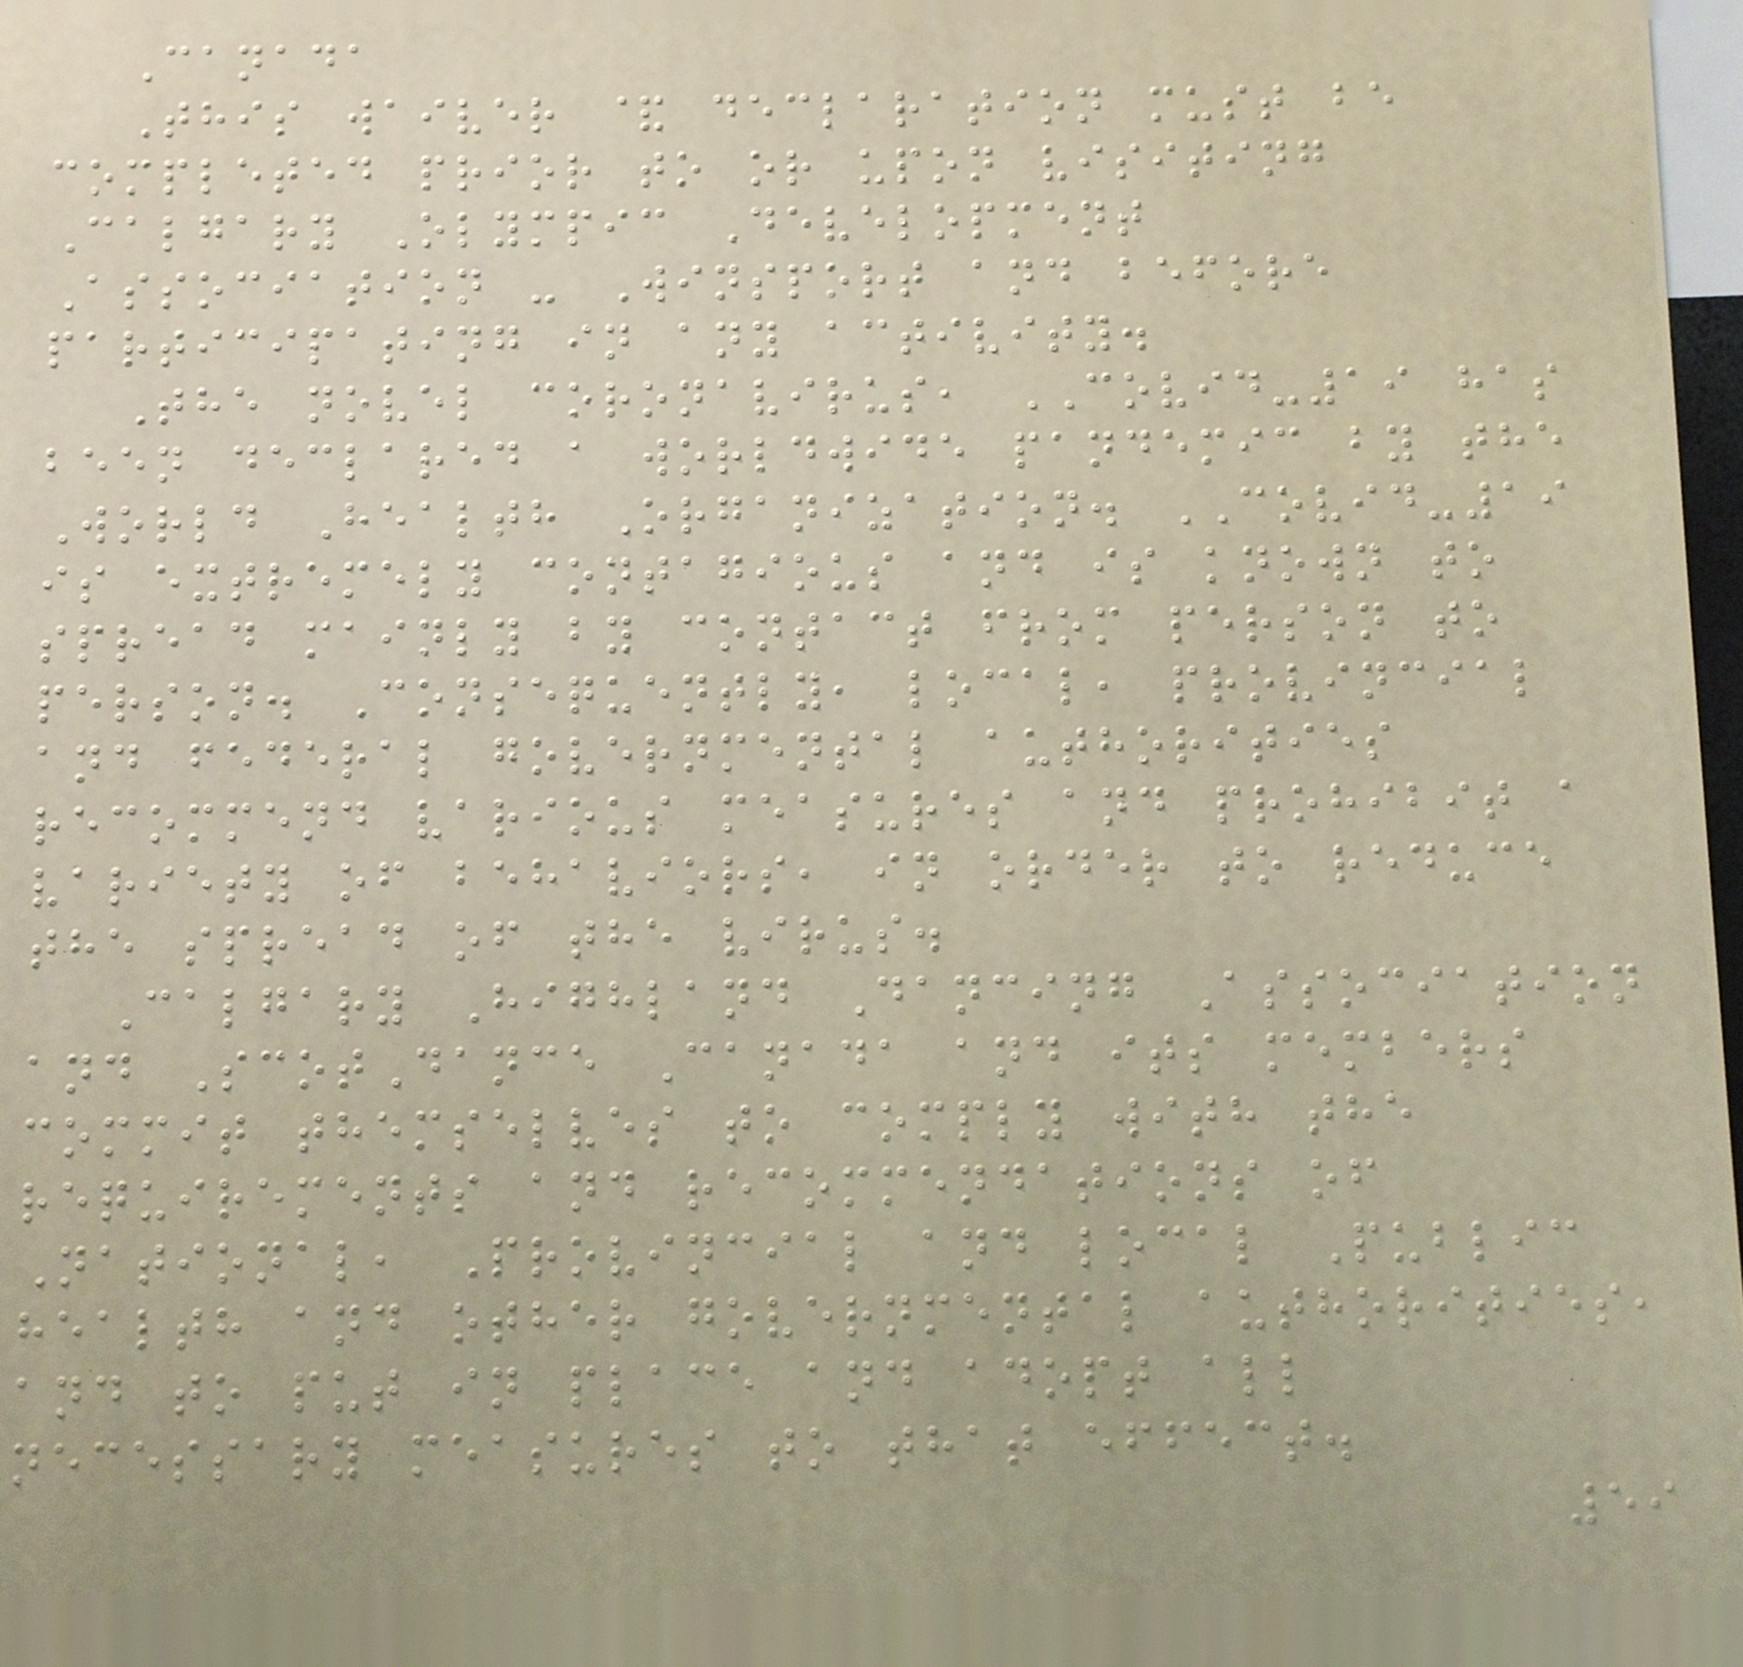Canada
This waiver & declaration must be
completed prior to or upon visiting
Calgary Olympic Development
Association - Winsport and before
participating in any activity.
The novel coronavirus, COVID-19 has
been declared a worldwide pandemic by the
World Health Organization. COVID-19
is extremely contagious and is known to
spread mainly by contact from person to
person. Consequently, local, provincial
and federal governmental authorities
recommend various measures and prohibit a
variety of behaviors, in order to reduce
the spread of the virus.
Calgary Highland Dancing Association
and ScotDance Canada and its members
commit themselves to comply with the
requirements and recommendations of
National, Provincial and local Public
health and other governmental authorities,
and to put in place and adopt all
necessary measures to that effect.
59
